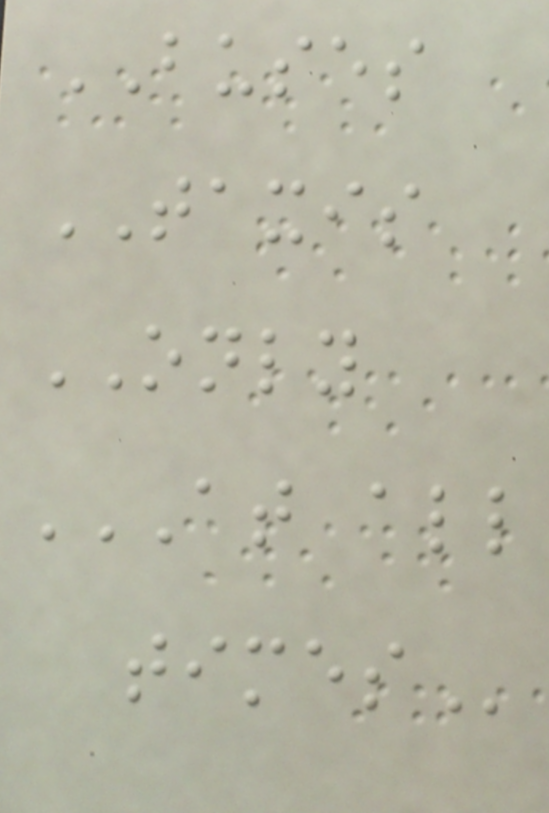BUSES
TAXIS
ONLY
AT ALL
TIMES
